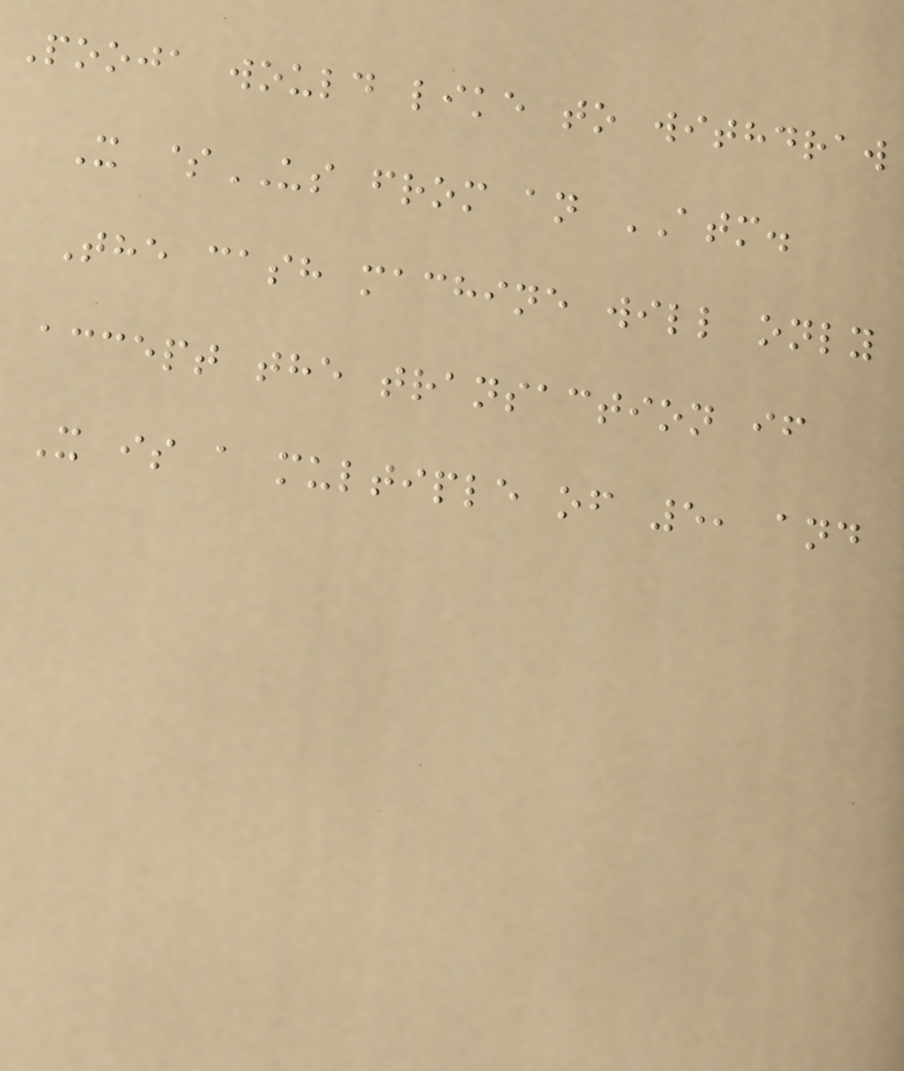Pooja would like to withdraw
X $US from an ATM.
The cash machine will only
accept the transaction if
X is a multiple of 5, and
